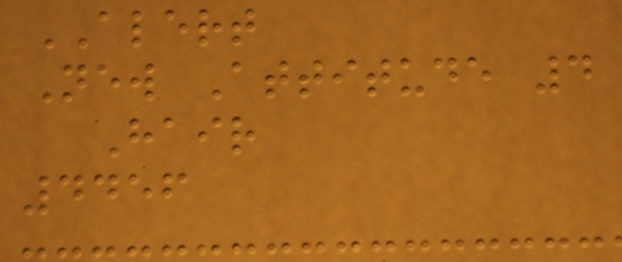ALERT
New Attitude 4
Hair
4456
